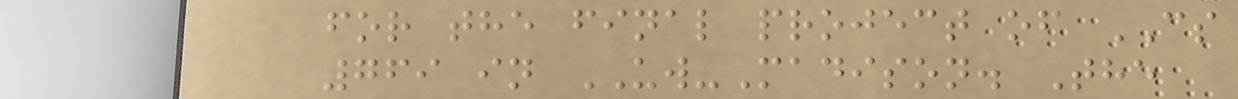for the final project of CS
769 in UW-Madison. The
